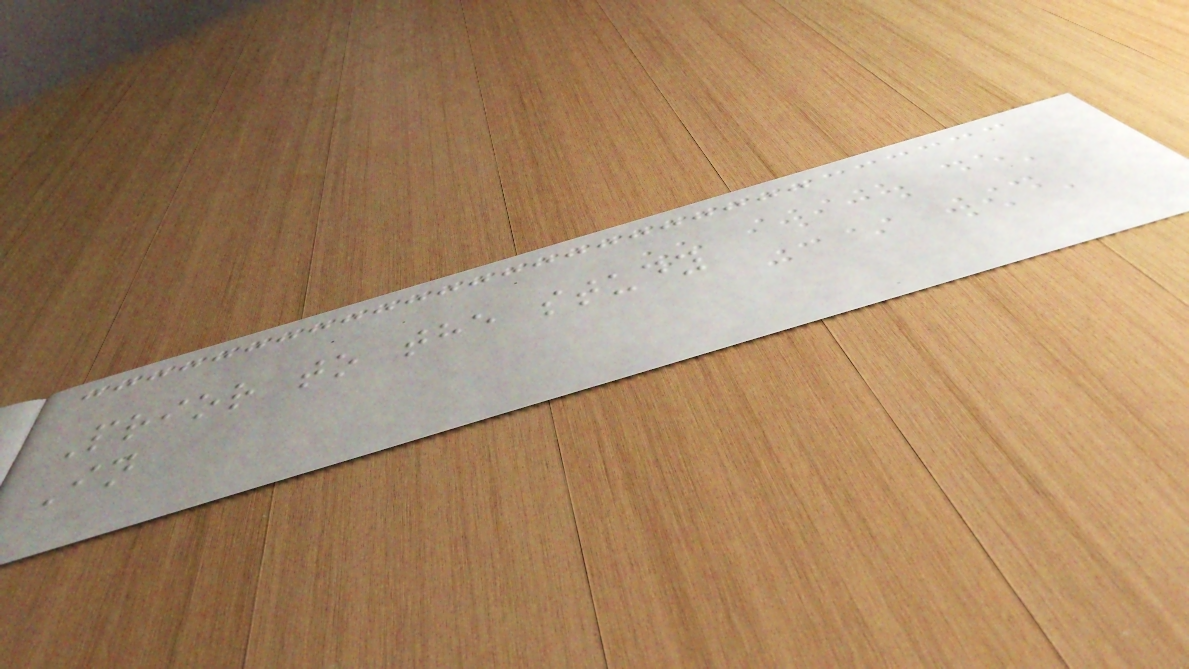Prior to the study
In
